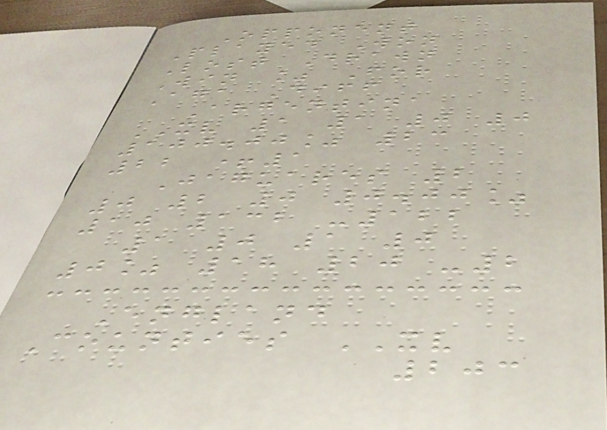Opponent
Played Won
Lost Drawn
Win % For
Aga Diff
Argentina
XV 1 1 0 0
100.00% 23
22 +1
Jaguares 2
0 2 0 0.00%
10 132 -122
1 0 1 0
0% 18 20 -2
England
Counties XV
203
